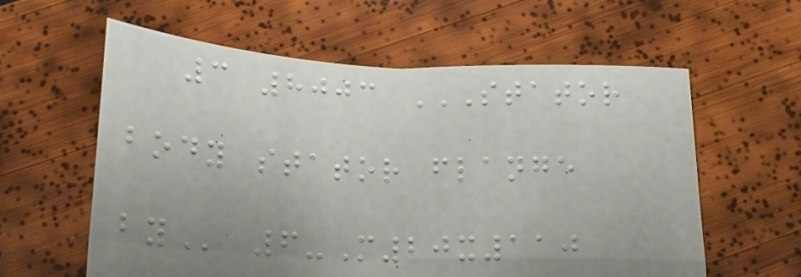3 8003 STATOR
BODY STATOR FLANGE
BY 6-M20x110
